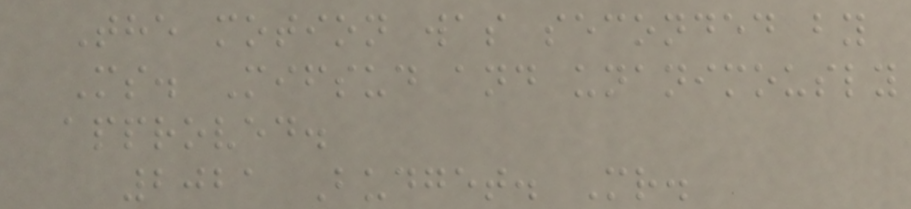The motion was seconded by
Ms. Mifsud and unanimously
approved.
2021 Budget. Mr.
